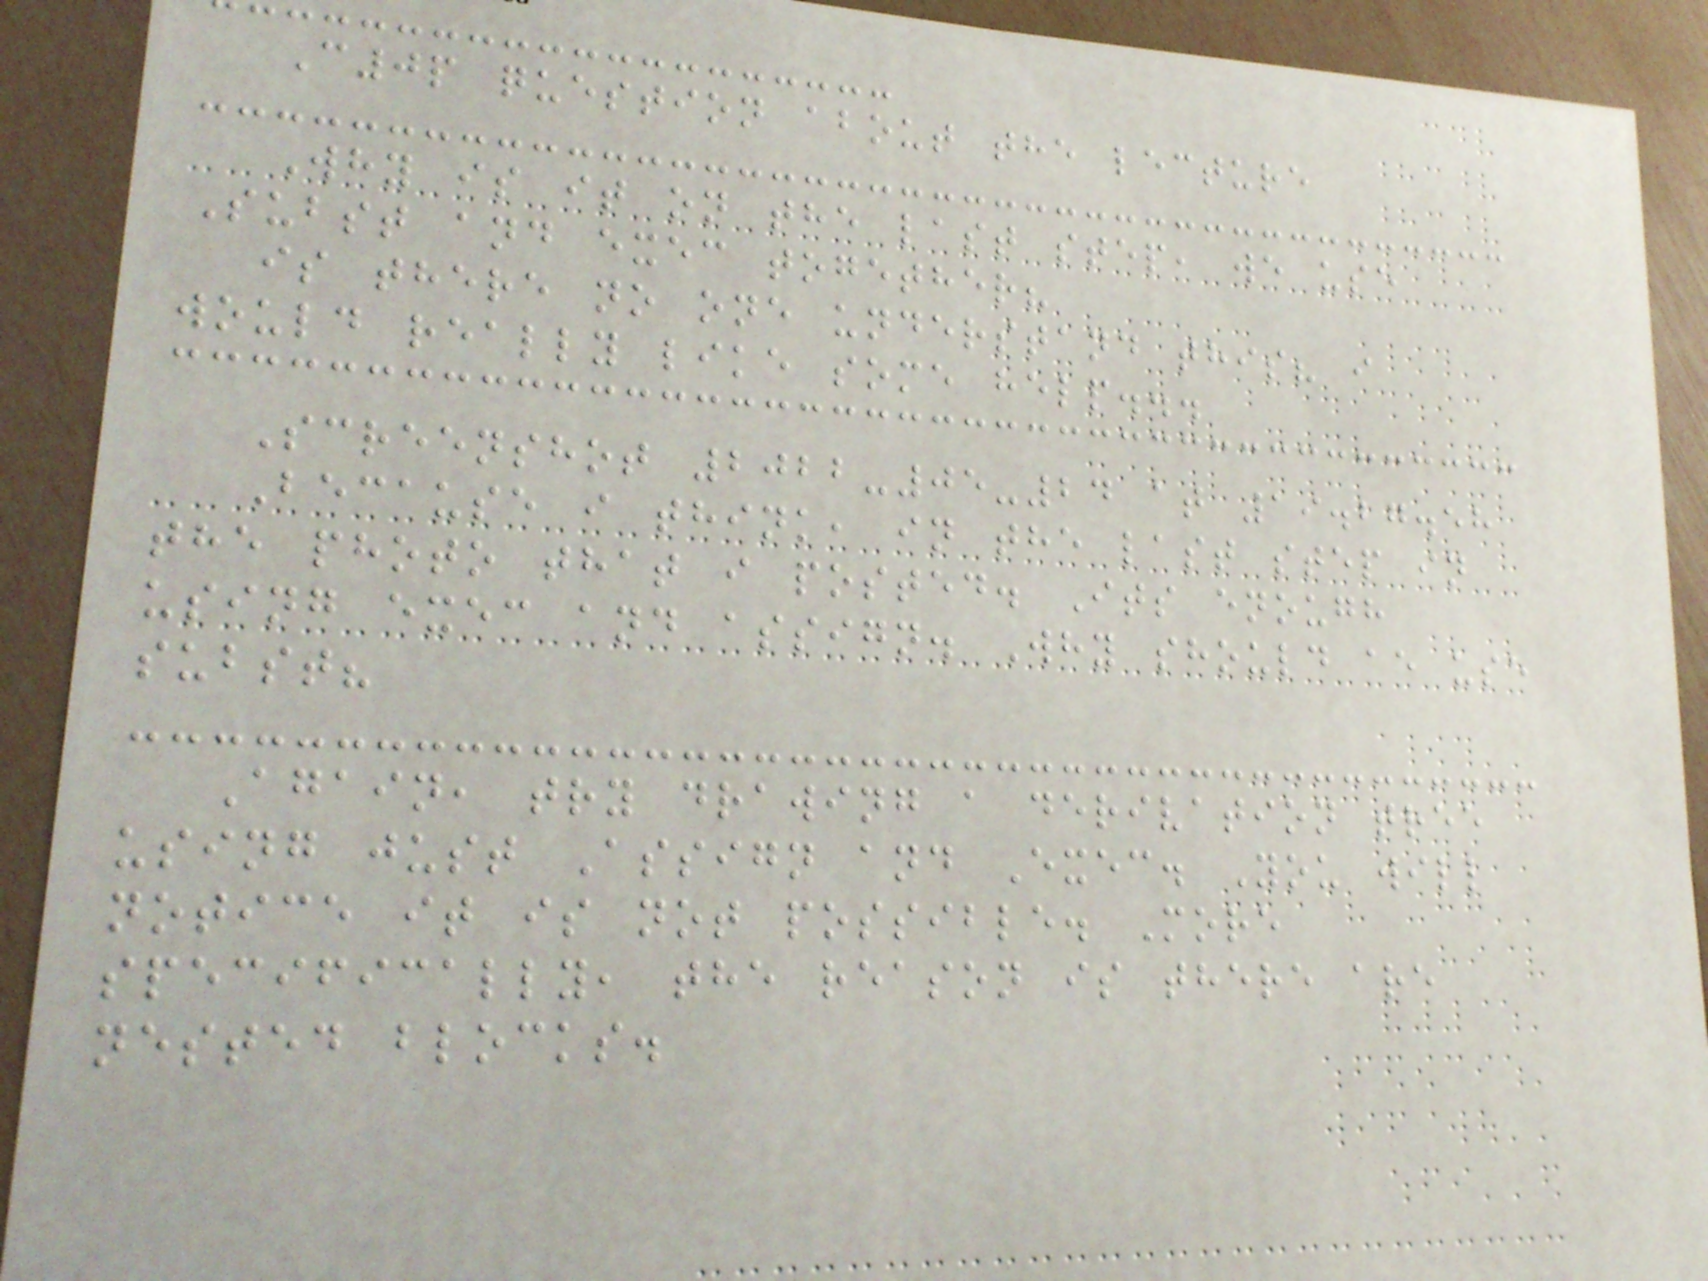C0p question about the lecture
Why is it on the last step, we use
Subst and exec together?
is there no one understand this? i
would really like some help...
Screenshot 2022-05-24 at 19.27.58
Because i think, in the last step in
the photo that i posted. Its enough
using exec and assign. Why should ae use
subst?
Again, try drawing a derivation tree
using just Assign and Exec. You will
notice it is not possible. More
specifically, the reason is there are
nested blocks.
